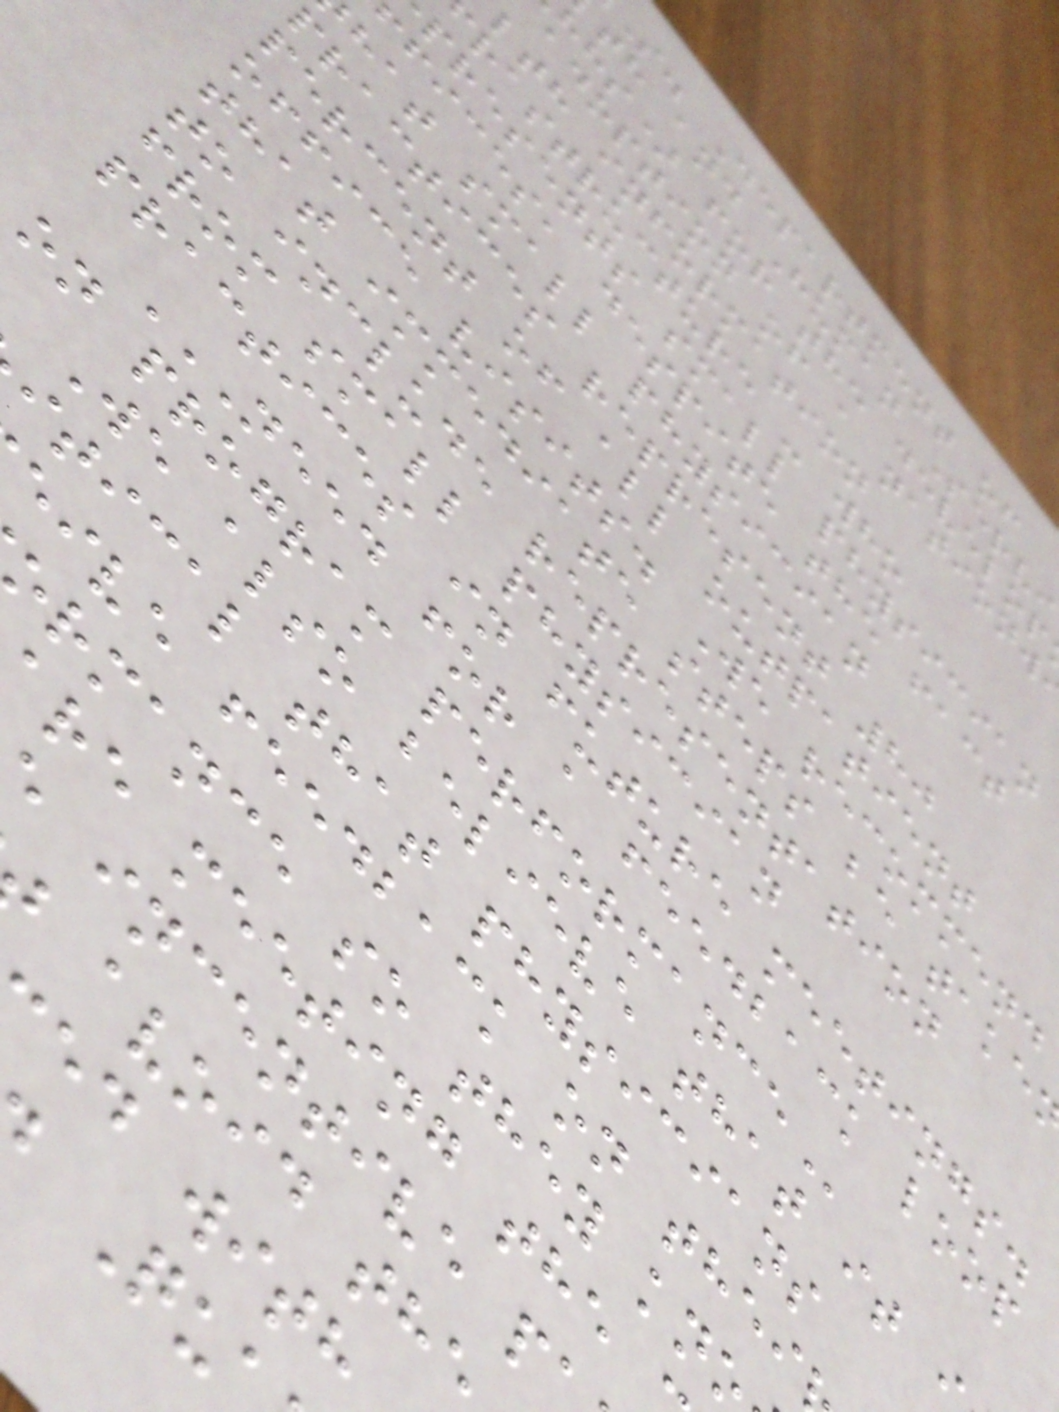S. Department of
th and Human Servi
hhs) for the develop
adoption of a nationw
lth information
rastructure - who
presents small physician
ffices, despite the fact
hat small physician
practices represent 80
percent of all outpatient
office visits. We recommend
that immediate steps be take
to include representation
from small physician
practices in future meetings.
NEED FOR A FEEDBACK LOOP
on program
We also believe that it
itical that physicians
eive feedback on thei
rmance so they kn
re meeting the
incentive p
avoid th
ed with
